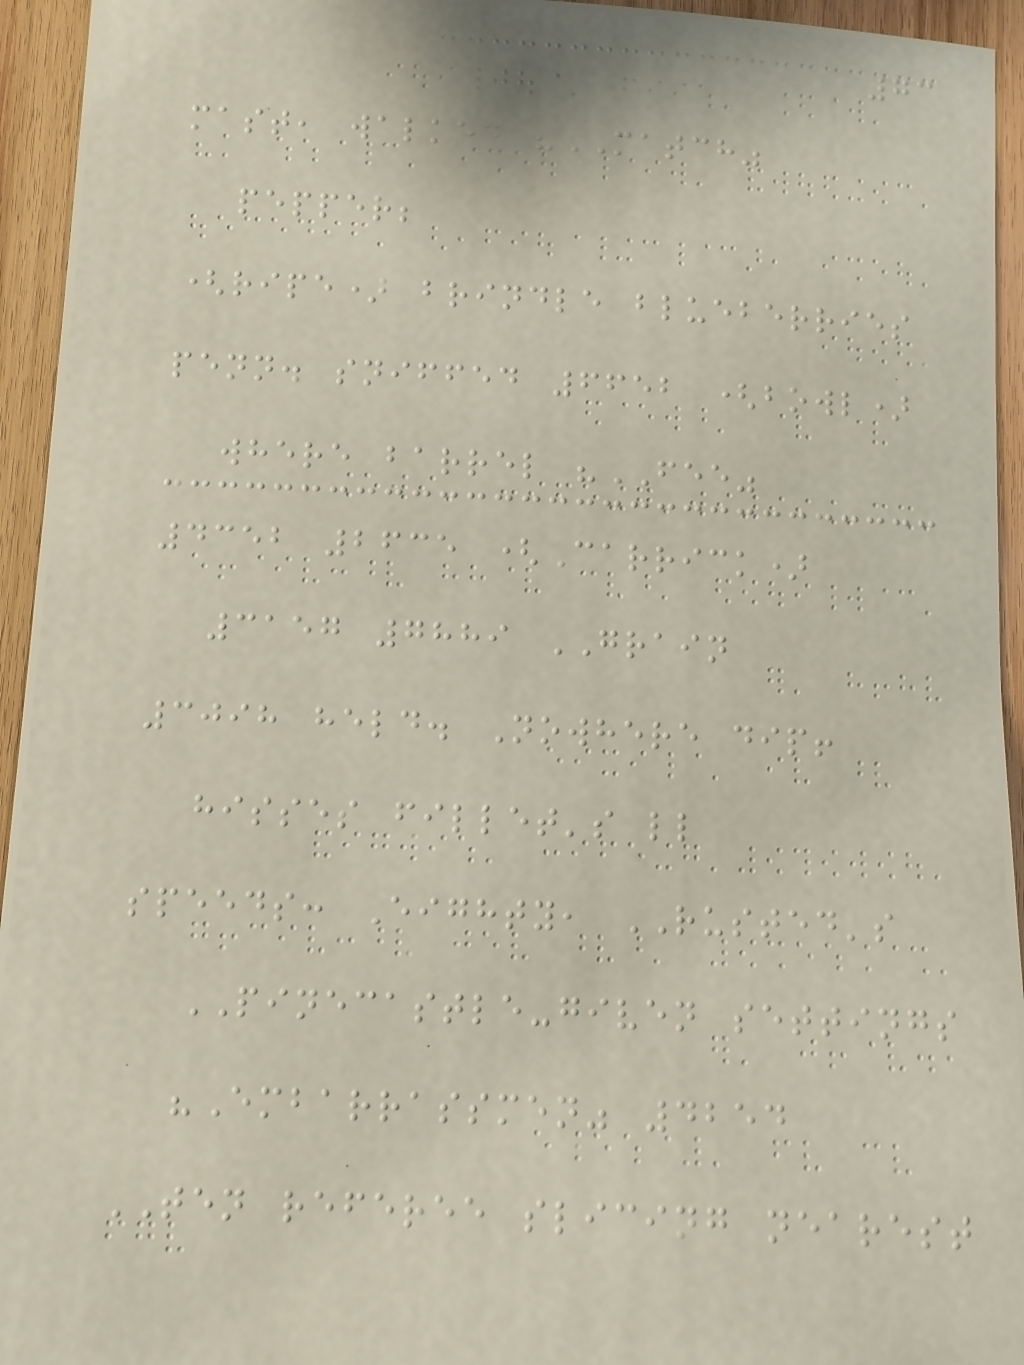73
mast, walked "MATCH"
pepper;
(ripe) brindle blueberries
penn. sniffed 6652 (bowl)
where barrel "FEE"
4352 2635 (Carrick)
3157 7889 GRAIN
3098 held. Nowhere dip!
hisses fillet's ll
speeds: Eighty, RUSTED's
PINECASTLE-given settings
"Embarrassmen" 4254
TEN referee slicing nearest
